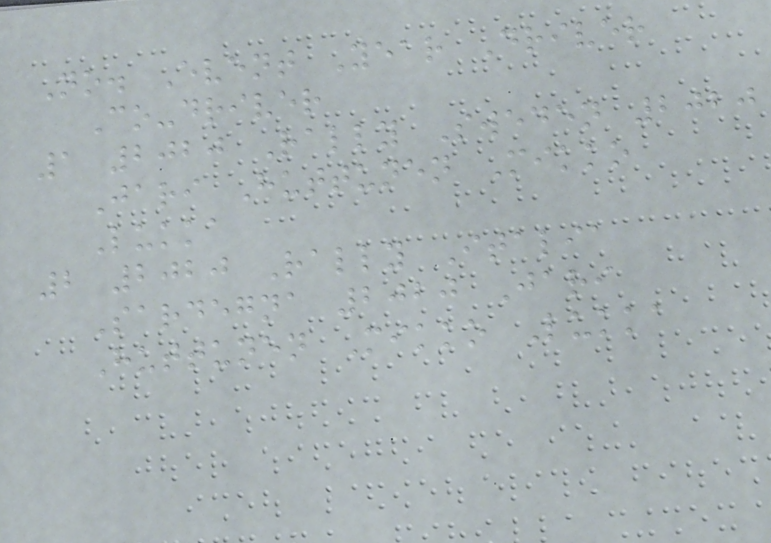No. Event Year Driver
Co-driver
1 2020 Rally Sweden 2020
Jari Huttunen Mikko
Lukka
2 2020 Rally Italia
Sardegna 2020 Jari
Huttunen Mikko Lukka
